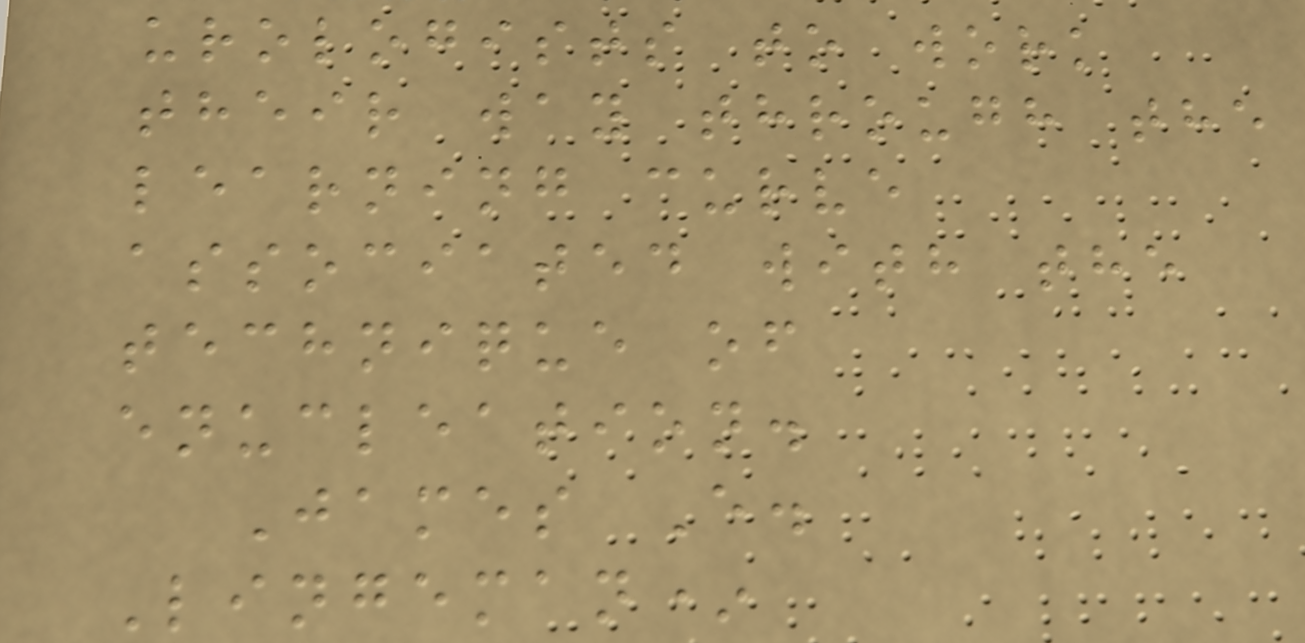urologists to work
their way through the
learning curve
associated with the
technique of
enucleation.
James E.
Lingeman*
